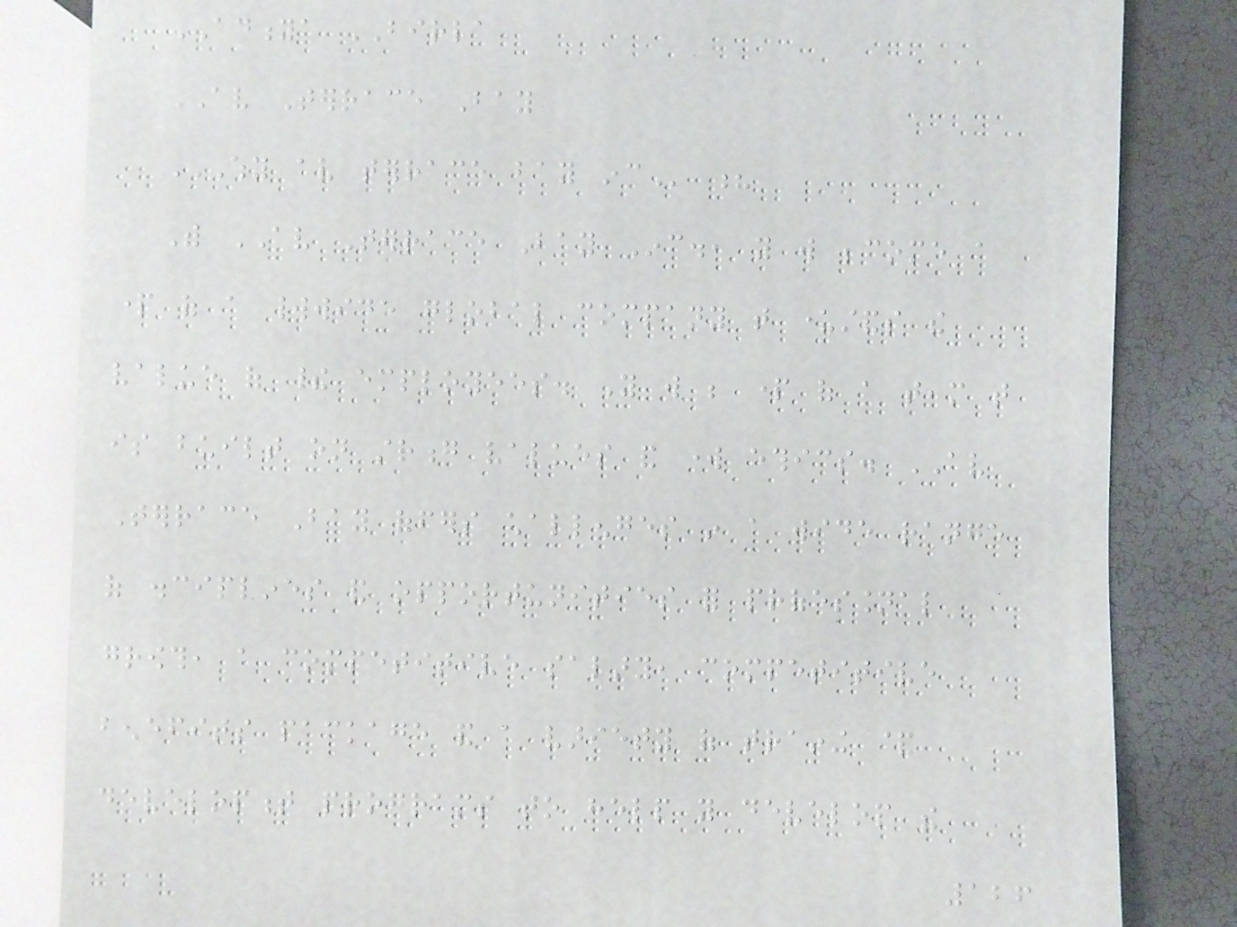ADITYA BIRLA
AV Terrace Bay
WHY AV TERRACE BAY INC ?
With AV Terrace Bay Inc., you will become a
part of a worldwide global company that understands the
value of their employees. You will be part of a team that
is built on strong values and work ethics. AV
Terrace Bay offers challenges in a wide range
of disciplines and opportunities for professional
growth, a competitive salary, competitive
benefits package and a variety of training &
development programs to help you develop the
126
